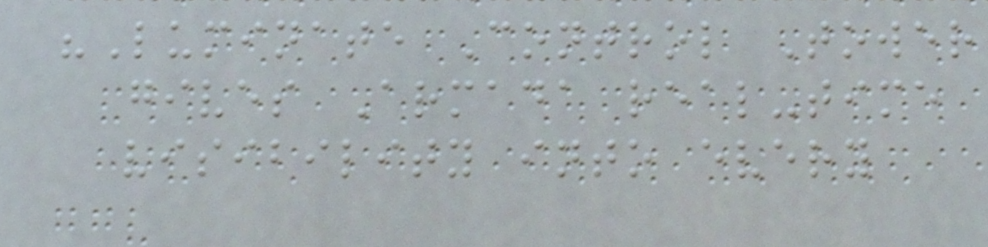"Luminate Control Tower
gives Armada real-time
visibility into every
